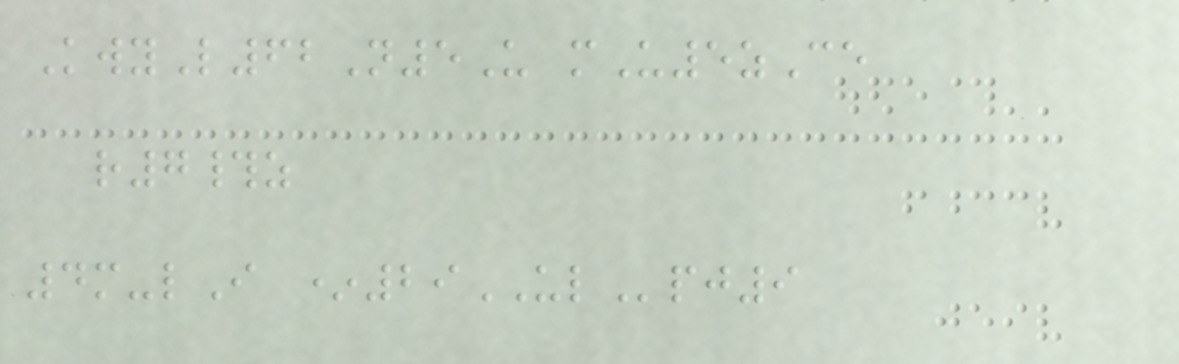KwyL62N5U mU5zCe
r7#z
4m-lI *29ULpj9
